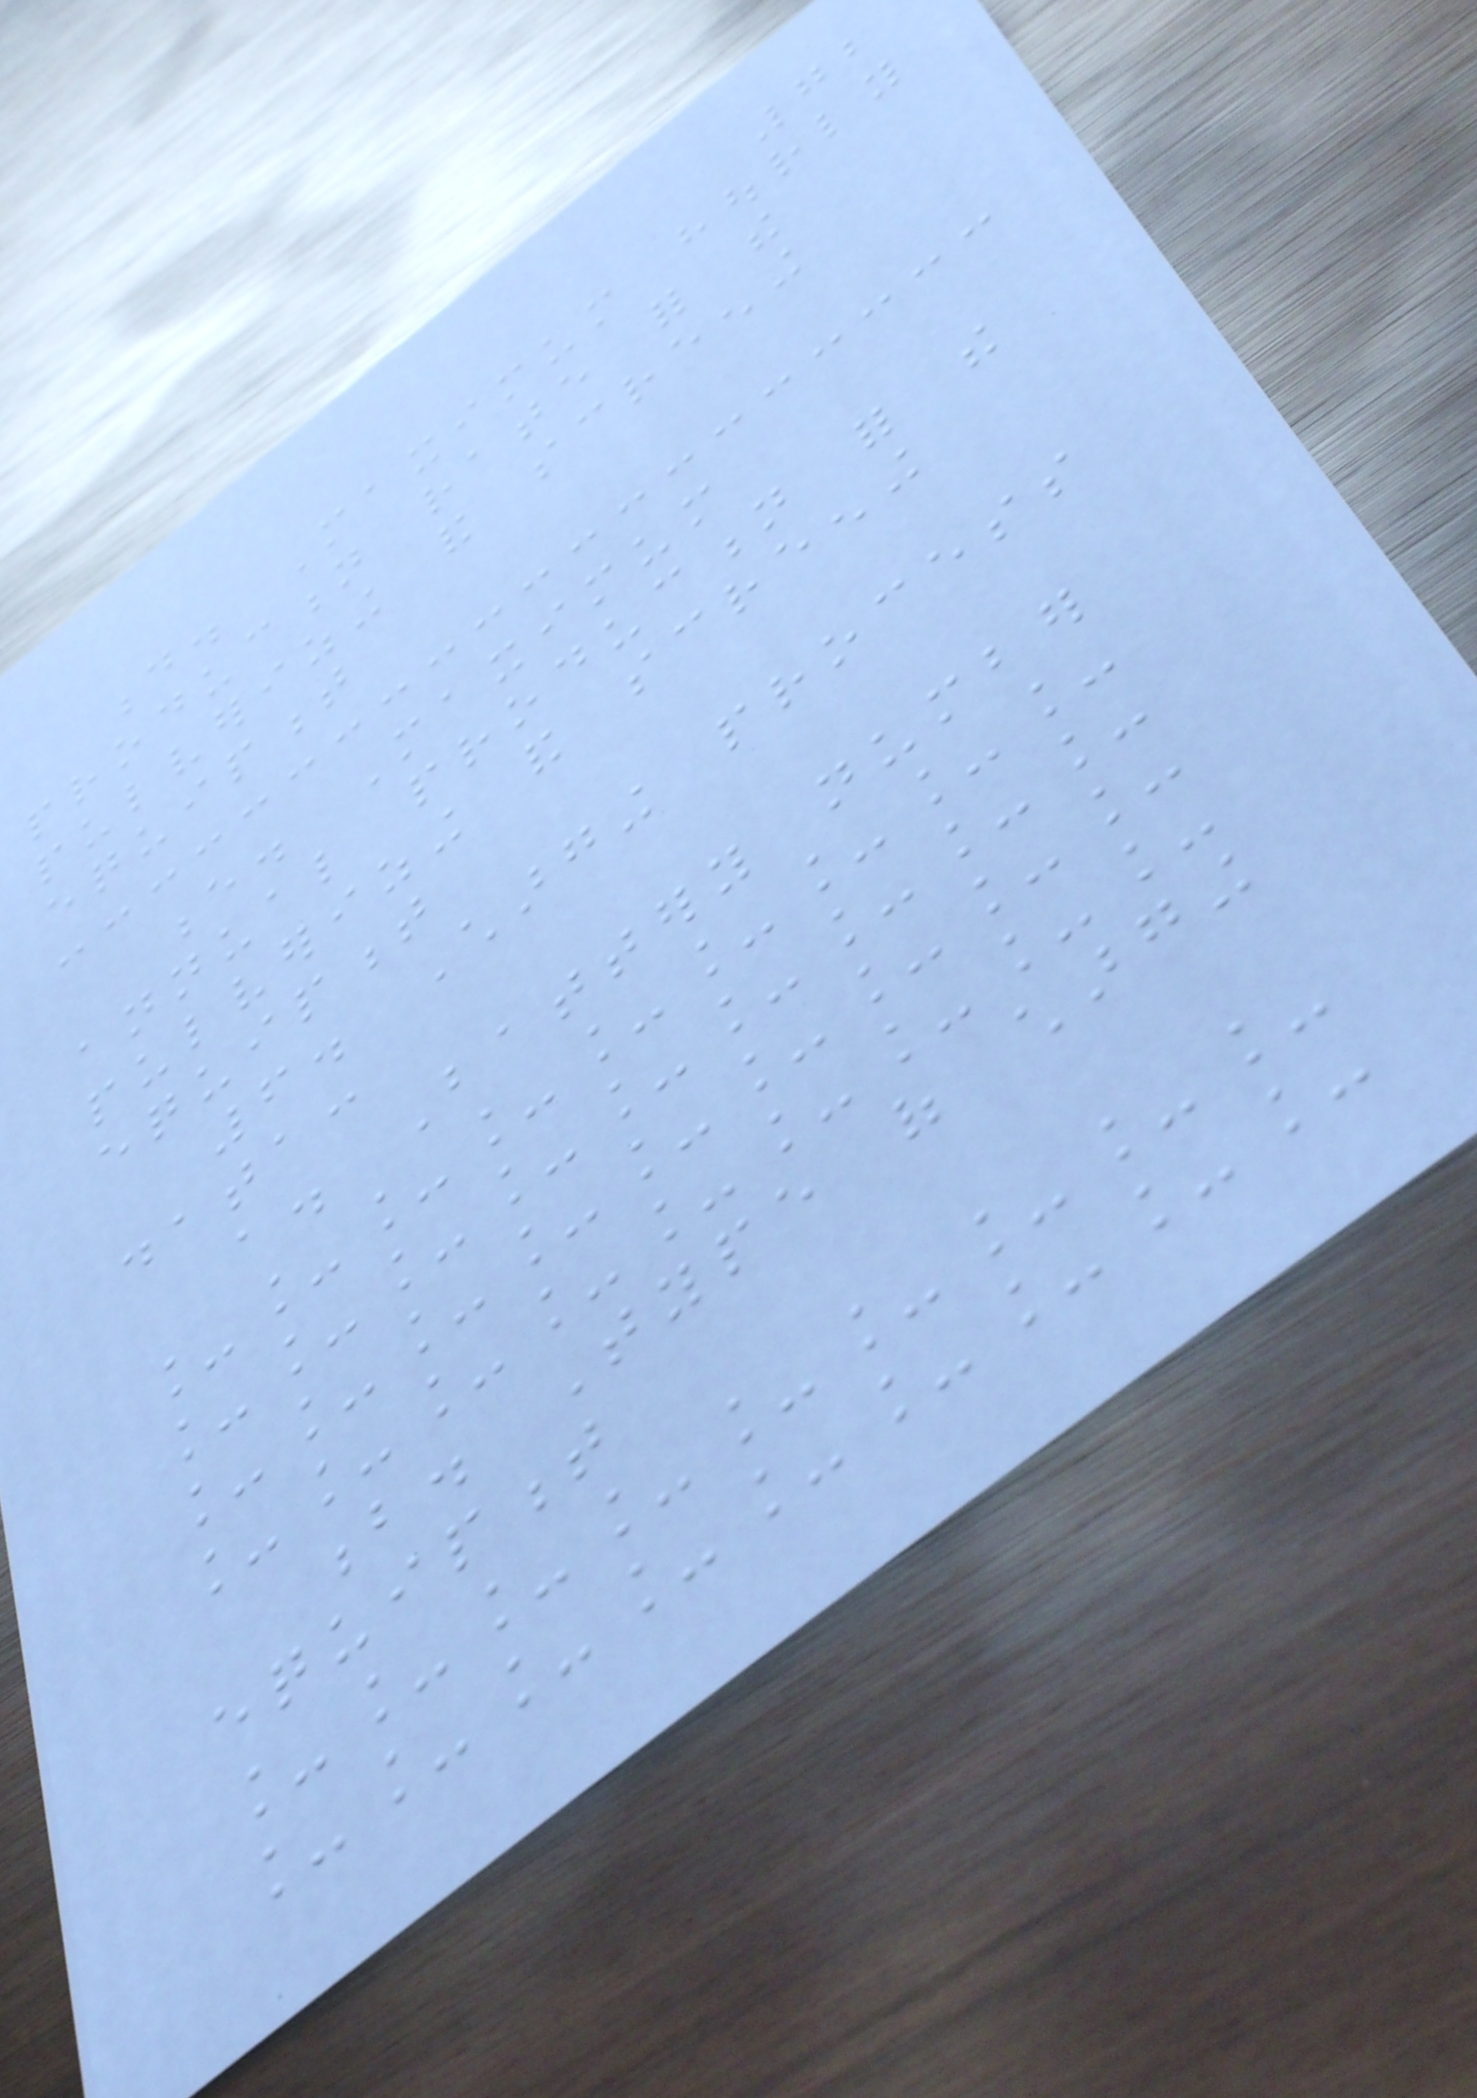72
d. Maximum hourly
production rate for the
pulverizing and screening
equipment
e. Maximum
annual production for the
pulverizing and screening
equipment
6. Charging process
data:
a. Battery number
_________
_________
_________
_________
b. Type of charging
equipment
_________
_________
